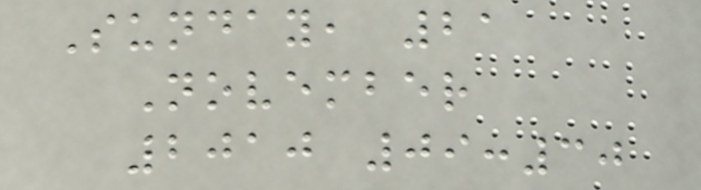Sunday, 21
November
2010 09:30
